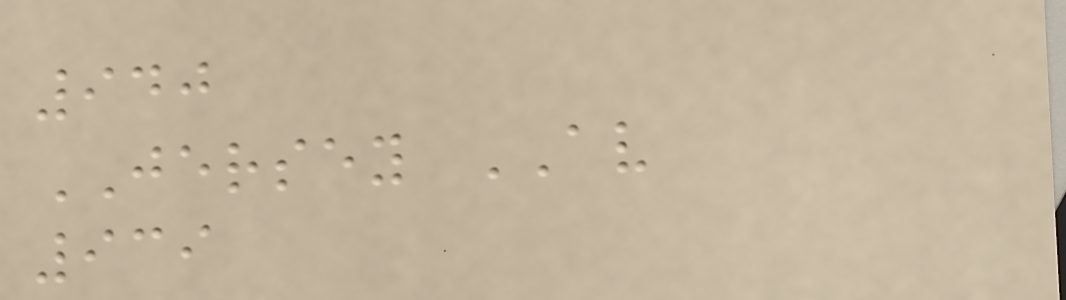940
JERSEY AV
939
